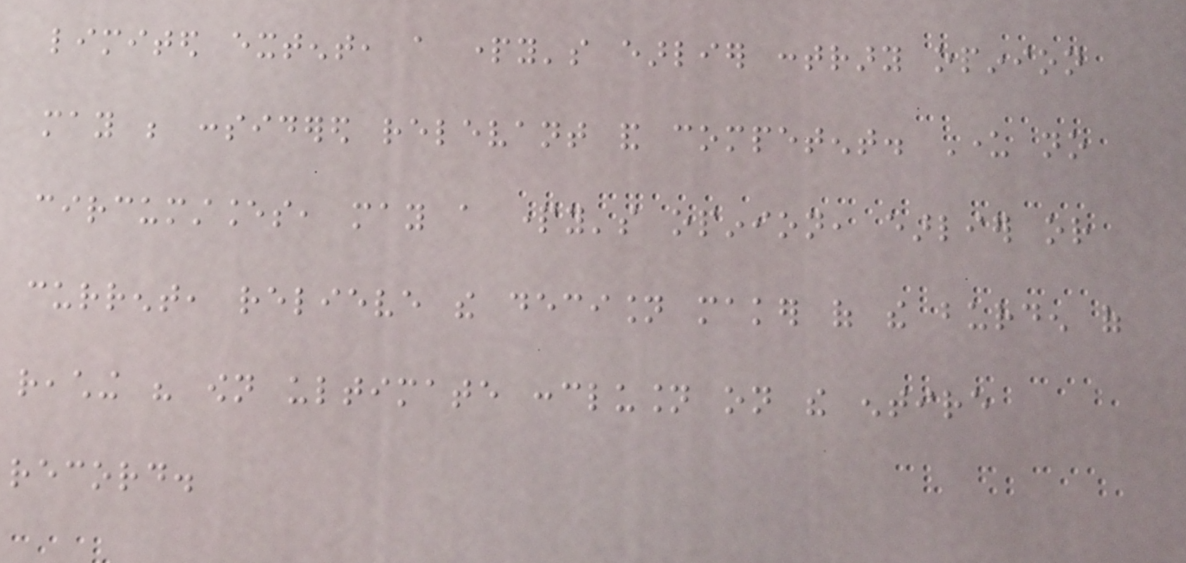limited extent, a party's earlier contrary opinion
may be considered relevant and competent. Under no
circumstances, may a party's opinion, earlier or
current, relieve the decision maker of the burden of
reaching his own ultimate conclusion on the entire
record.
